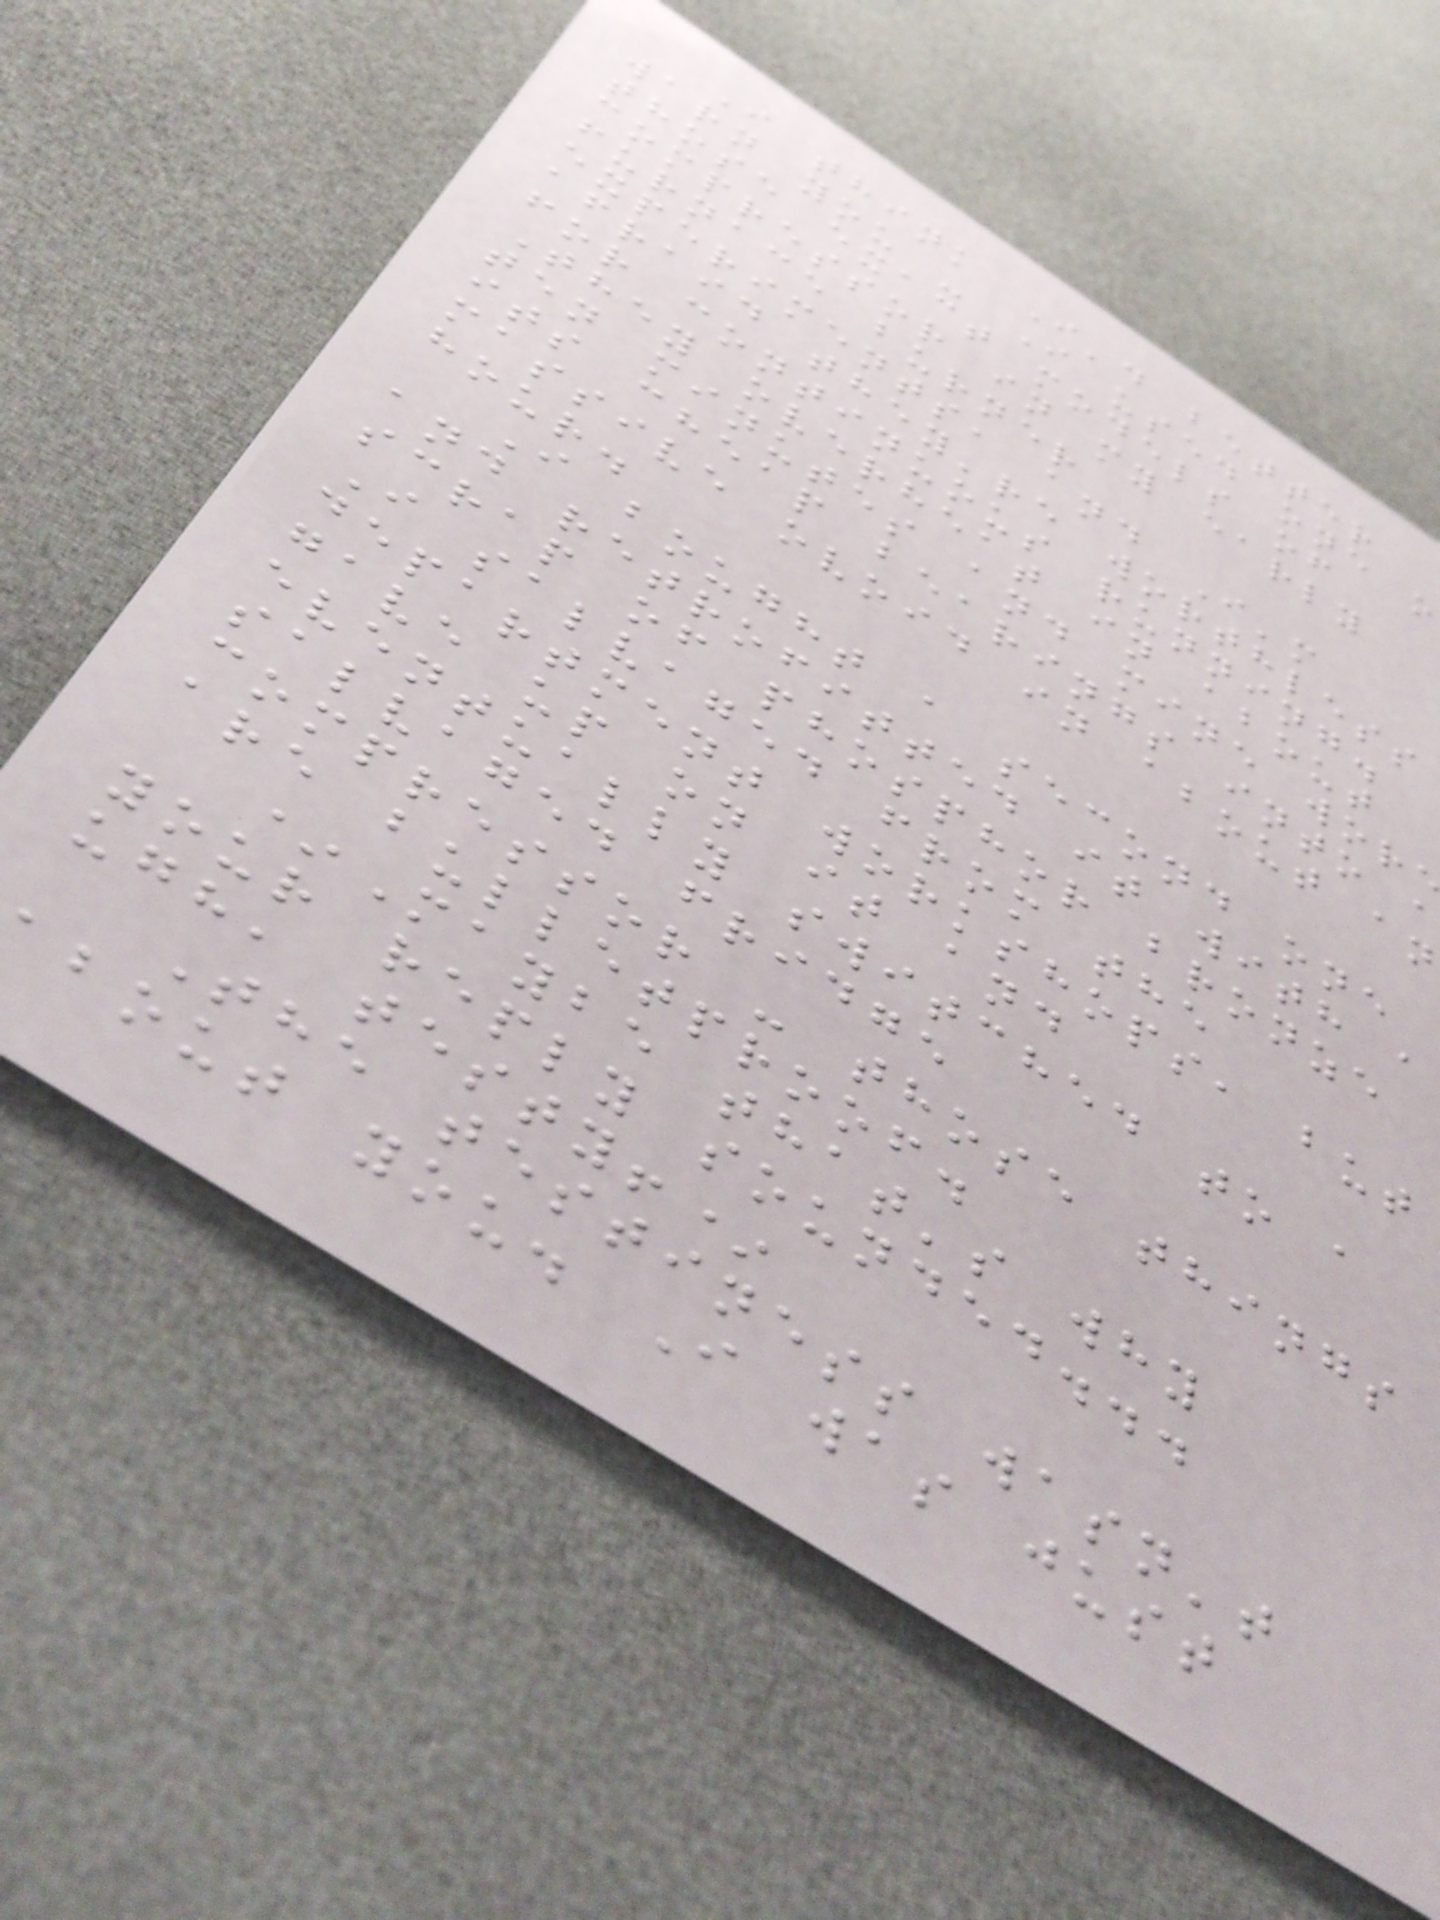I think I'd better
warn you - I used one o
those exact models of
compressor in my early
furnace burner
experiments, and I'm
afraid they're worthless
for continuous running.
They overheat in about
ten minutes and mine wor
its cheap bearings into a
massive ovoid in about an
hour.
I bought a second one
and retrofitted it with a
scrap of phosphor bronze
I salvaged from the
department workshops, but
gave up on it and
eventually switched to a
salvaged fridge
compressor - those things
are bulletproof.
*Maybe that's why
your reply sounded...
ugh, testy!*
The testiness wasn't
bout you. I was just
